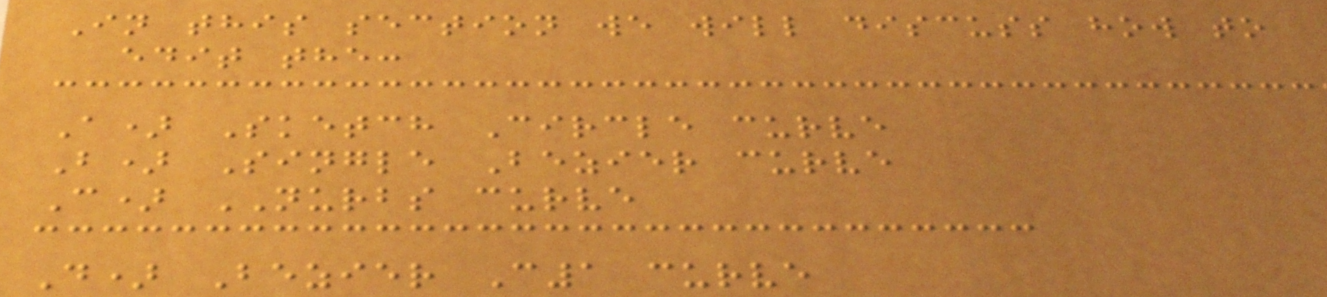In this section we will discuss how to
edit the:
A) Sketch Circle curve
B) Single Bezier curve
C) NURBS curve
D) Bezier C1 curve
